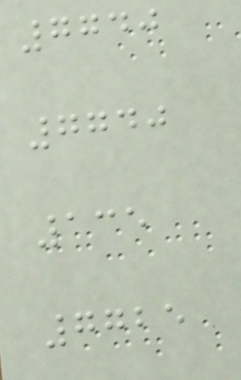7740
7740
135
7725
